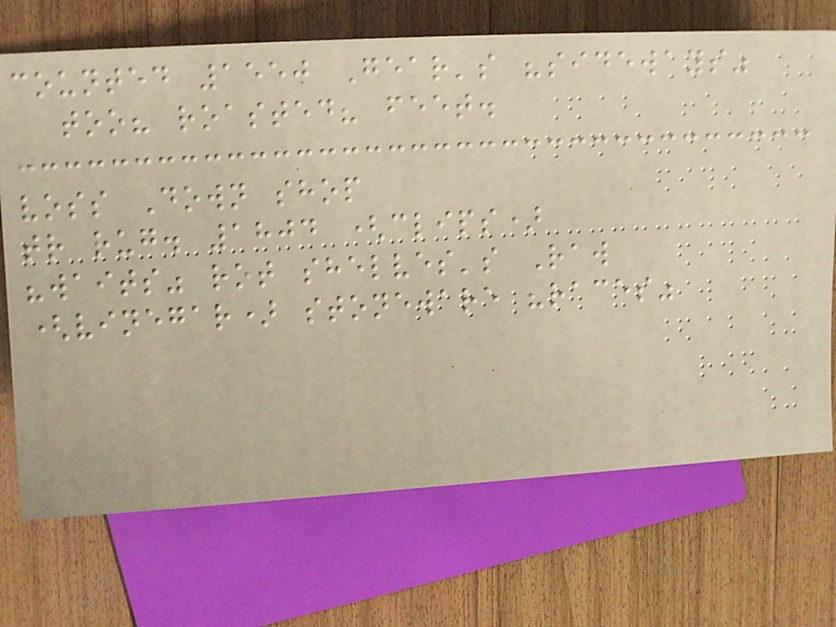counted 1550 Gear's "sideways"
too? roasted? feet.
voss Down shop
tr rug. 1804 (clips)
"waits" rot shelves's Raw
(vinegar) stoneware "races"
